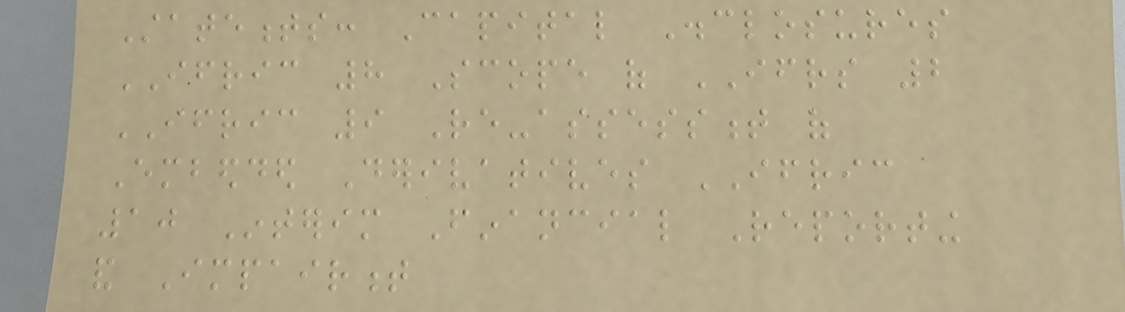Statements: Capital Disclosures
IFRIC 8 Scope of IFRS 2
IFRIC 9 Re-assessment of
Embedded Derivatives IFRIC
10 Interim Financial Reporting
and Impairment
